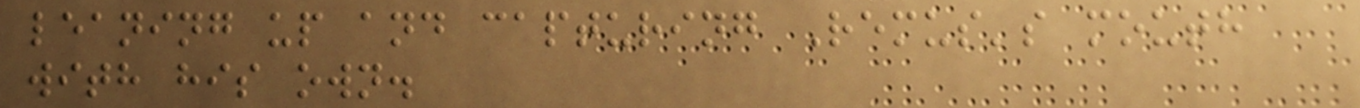leaning up and capturing Remus's mouth
with his own.
